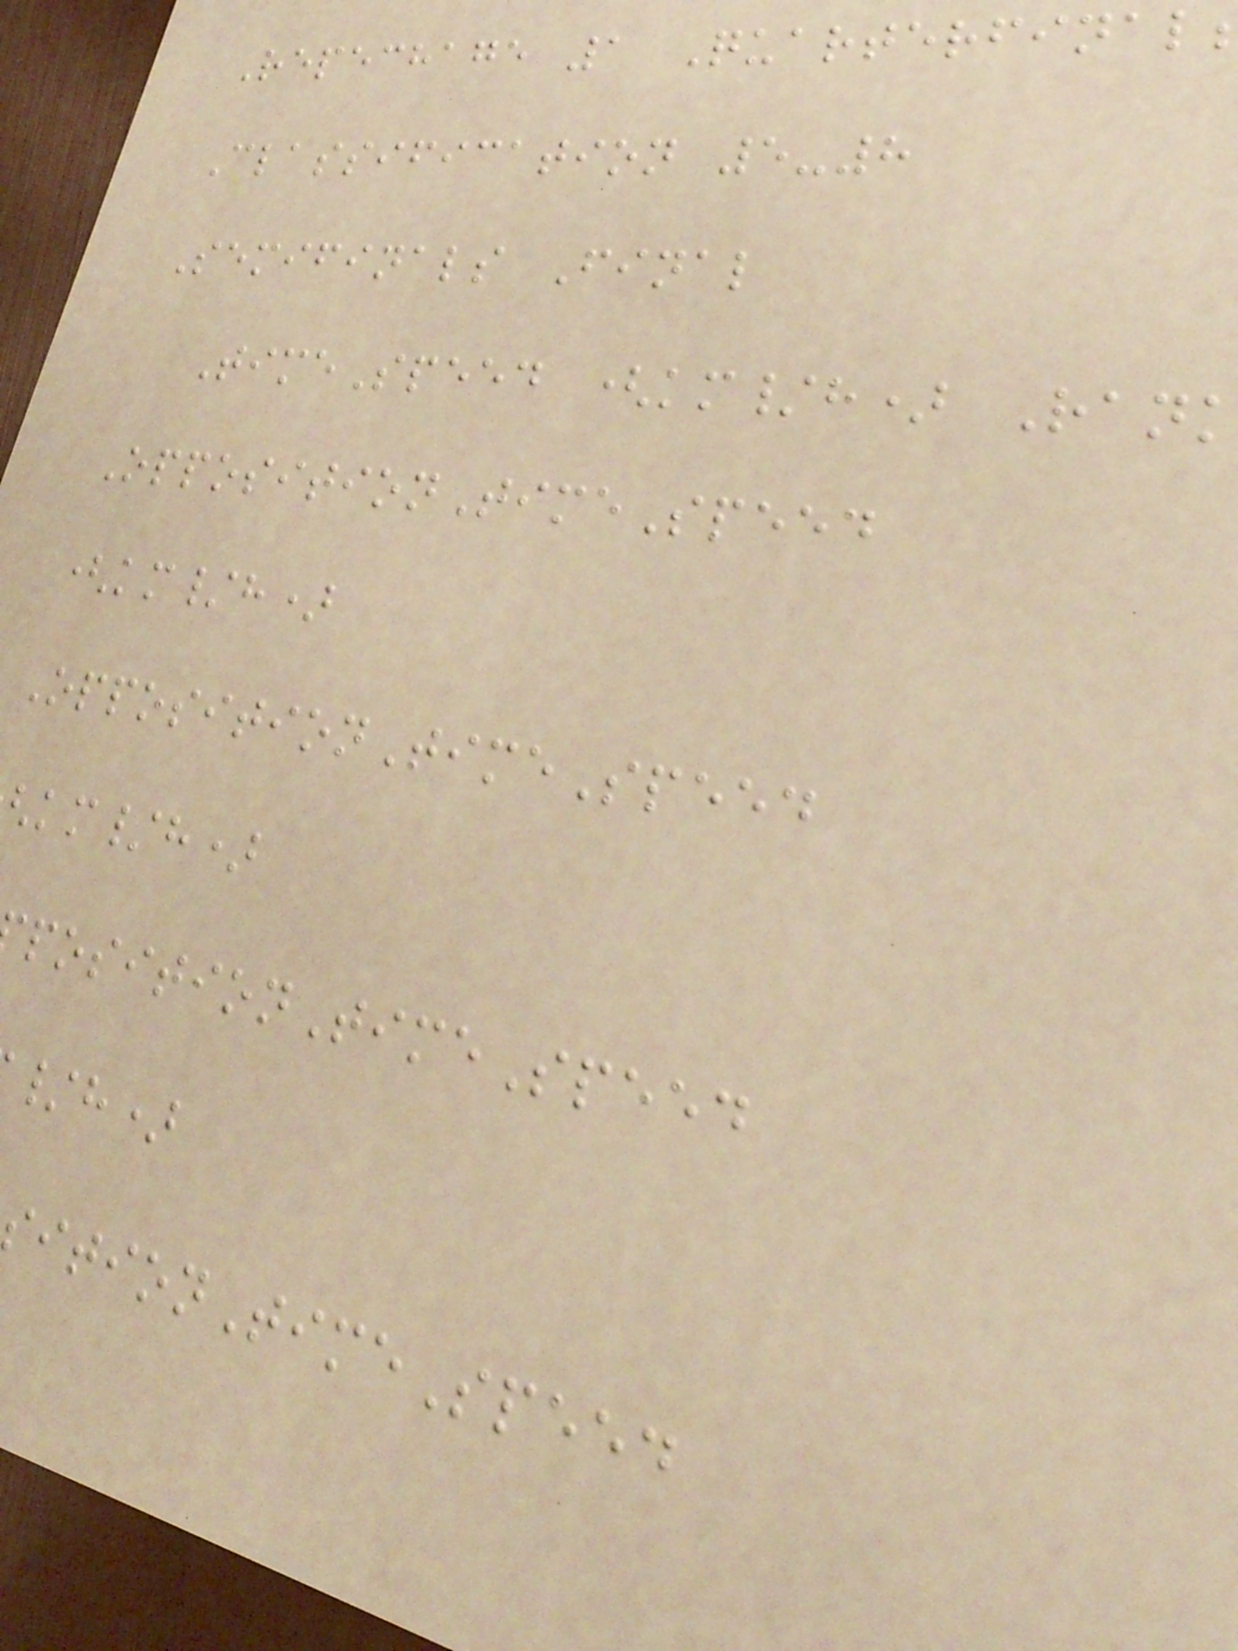Repechage 1 Quarterfinal
Classification 5-8
Semifinals Final
TimeSpeed (km/h) Ran
OppositionTimeSpeed
(km/h)
OppositionTimeSpeed
km/h)
positionTimeSpeed
/h)
itionTimeSpeed
